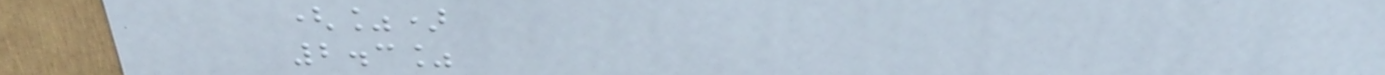(%)
2.3%
